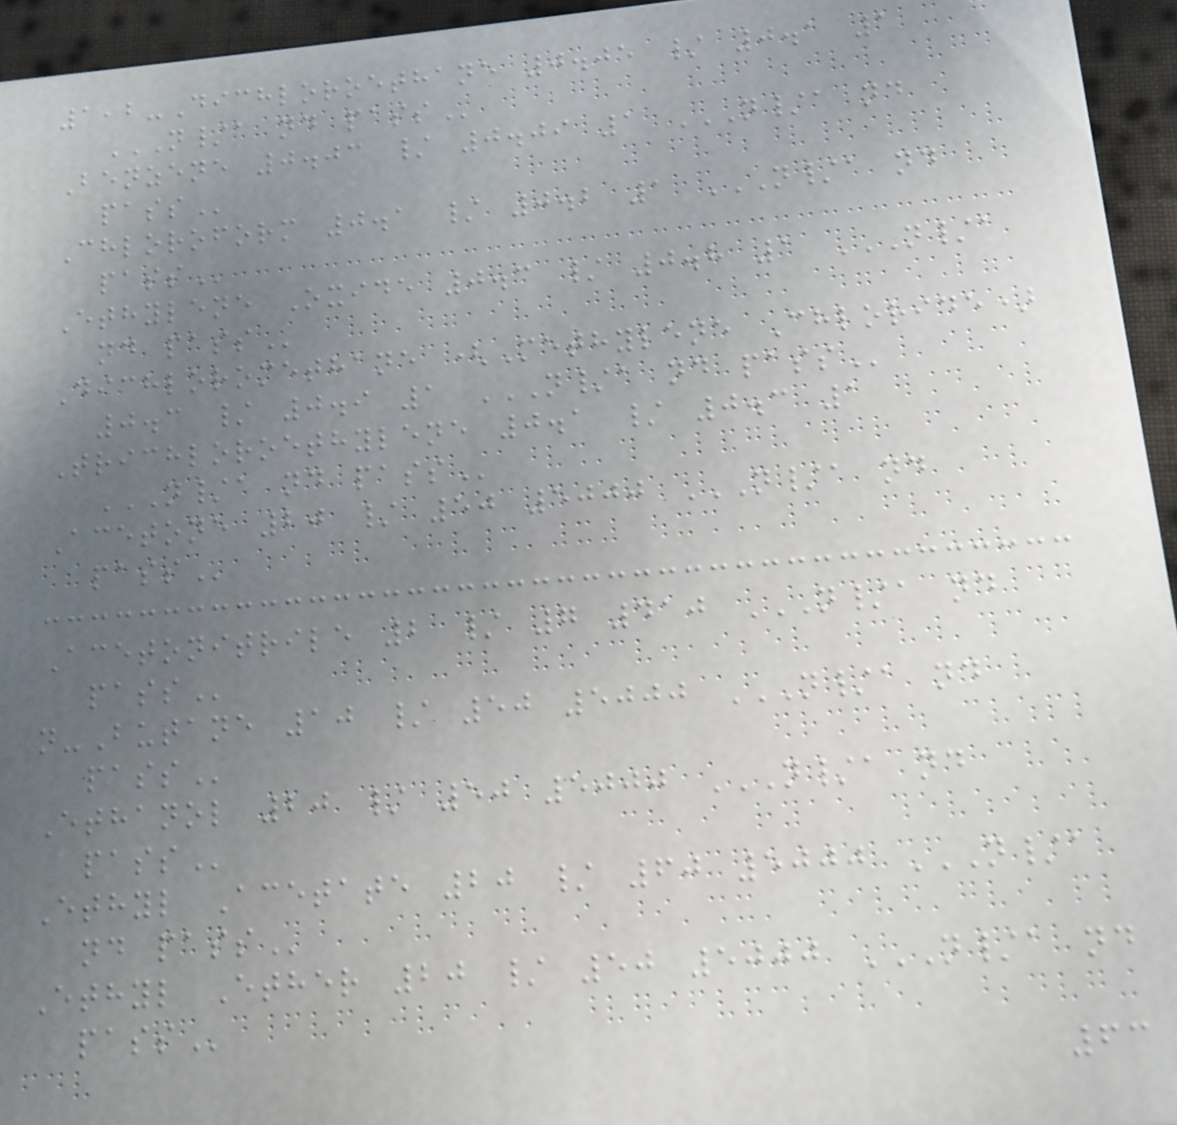1,2-Dichloroethane 0.05 / 0.1 1
N/A ND PASS
Benzene 0.03 / 0.09 1 N/A ND
PASS
Chloroform 0.1 / 0.2 1 N/A ND
PASS
Ethylene Oxide 0.3 / 0.8 1 N/A
ND PASS
Dichloromethane (Methylene Chloride)
0.3 / 0.9 1 N/A ND PASS
Trichloroethylene 0.1 / 0.3 1
N/A ND PASS
Acetone 20 / 50 5000 N/A ND
PASS
Acetonitrile 2 / 7 410 N/A ND
PASS
n-Butane 10 / 50 5000 N/A ND
PASS
Ethanol 20 / 50 5000 N/A ND
PASS
Ethyl Acetate 20 / 60 5000 N/A
ND PASS
Ethyl Ether 20 / 50 5000 N/A ND
PASS
63
